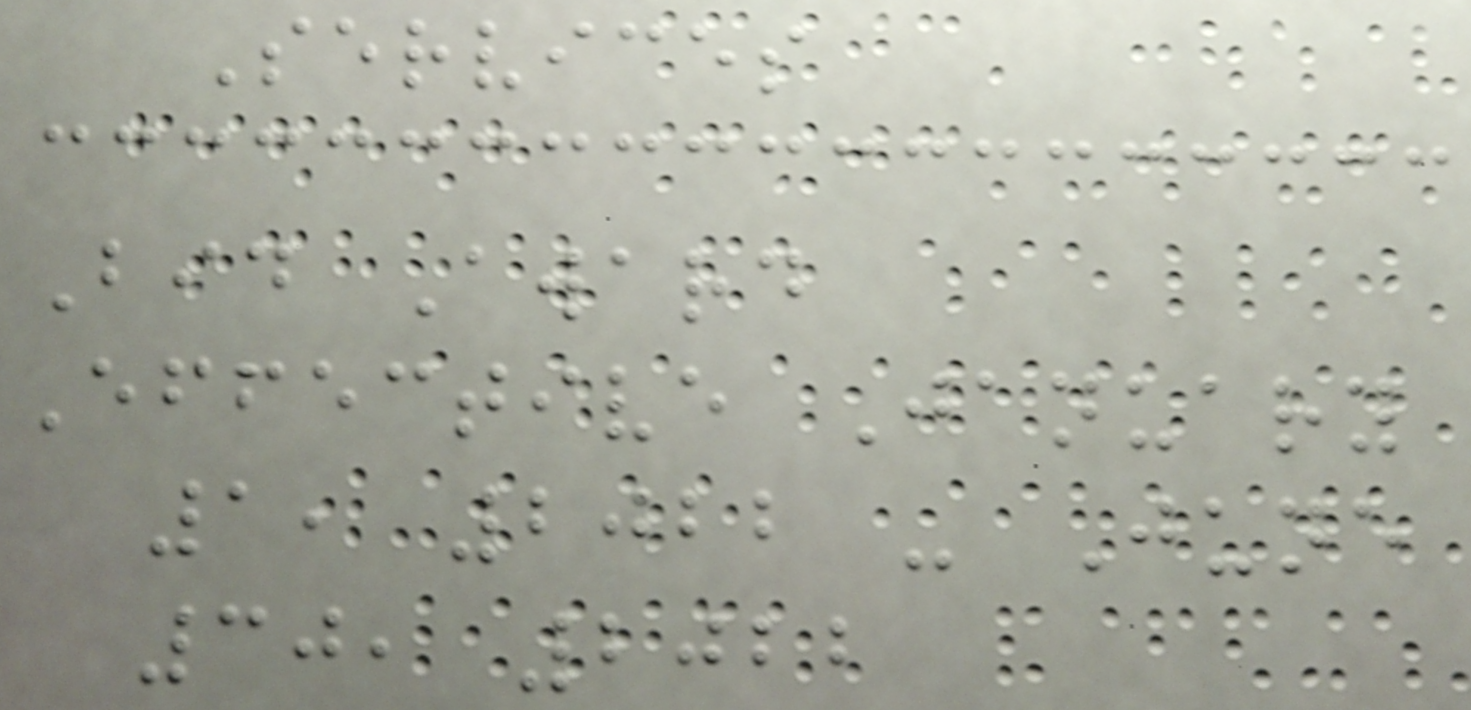Services
Bid Award
Effective January
1, 2022 - June
30, 2022
